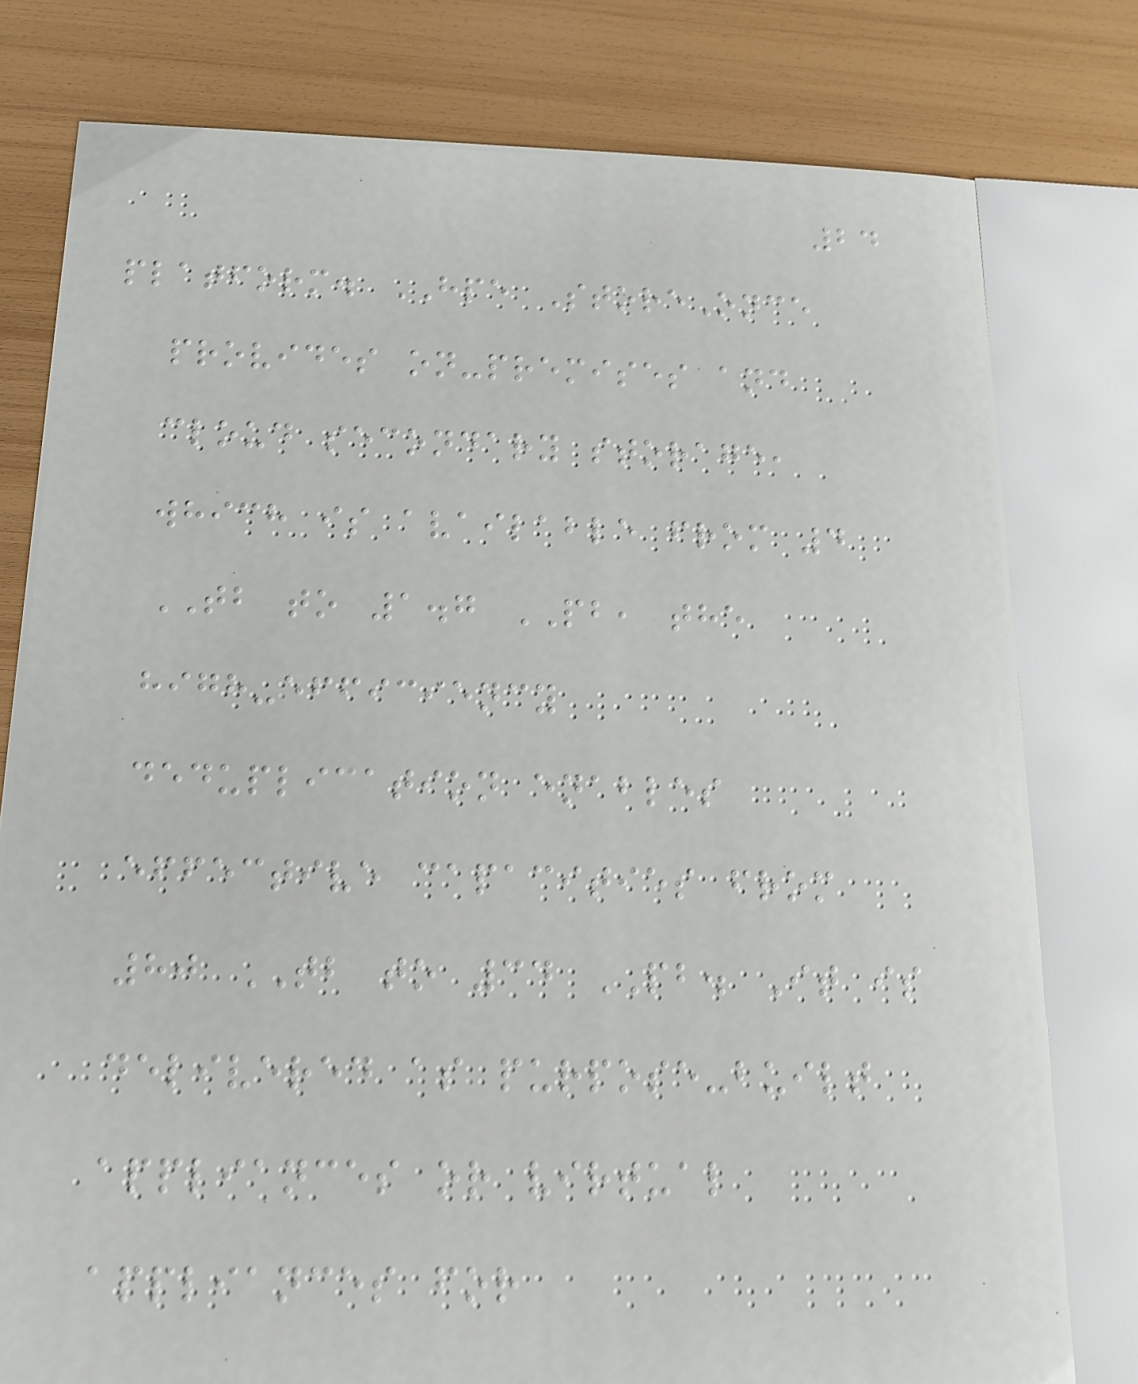24
platform. HPE StoreOnce
provides on-premises and
cloud secondary storage,
which is available from 4
TB to 1.7 PB, the
high-efficiency
deduplication enables
effective capacities from
80 TB to 34 PB. It is
delivered as purpose-built
appliances or virtual
appliances for
